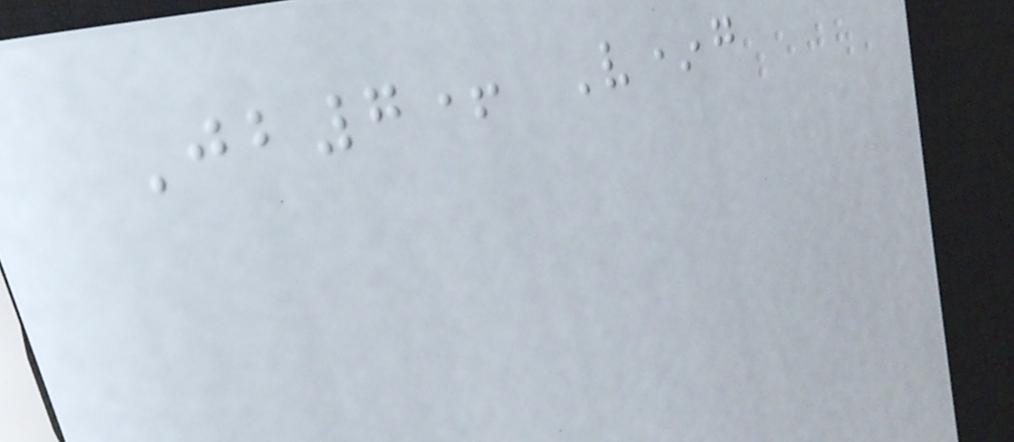Jb7+ V*g
